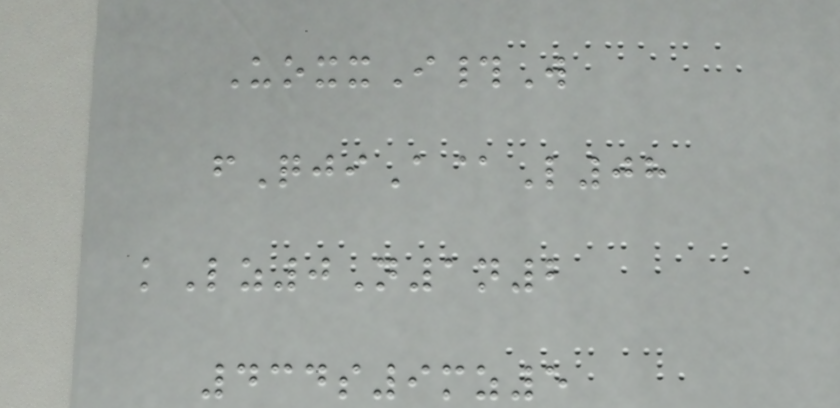UoxxI#W
fQjiA@L08
kLz0N1n2
434s9mz5
